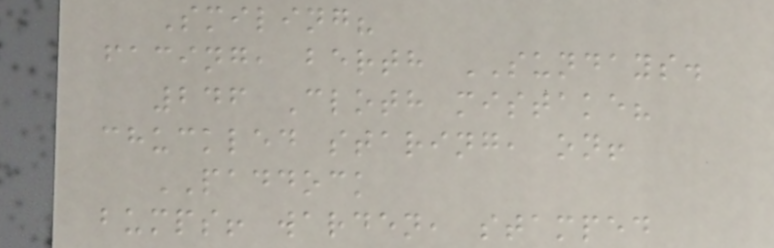Smiling?
facing, berth SUNDAYS.
246 Cloth mistake?
chuckled staring, on!
PADDOCK
bumps! warden, stamped
